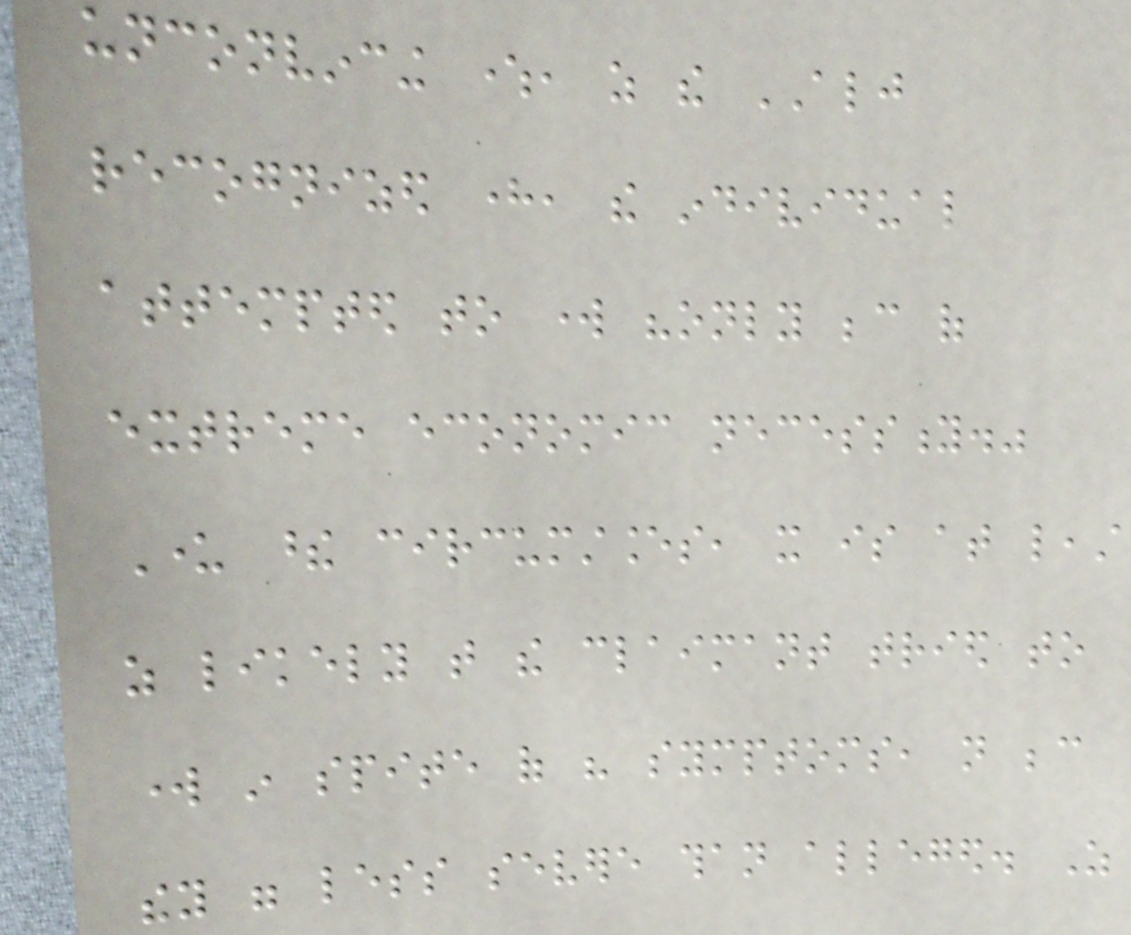unconvincing where, as the ALJ
recognized here, the individual
attempted to work "only because of
extreme economic necessity."
Under these circumstances, it is at least
as likely that the claimant tried to
work in spite of his symptoms, not because
they were less severe than alleged. As
